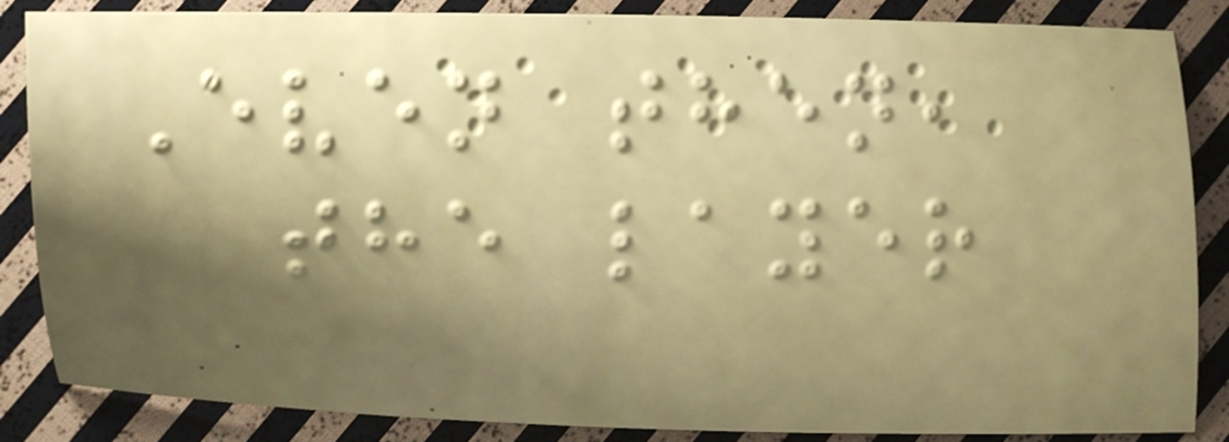Even then,
the layer
